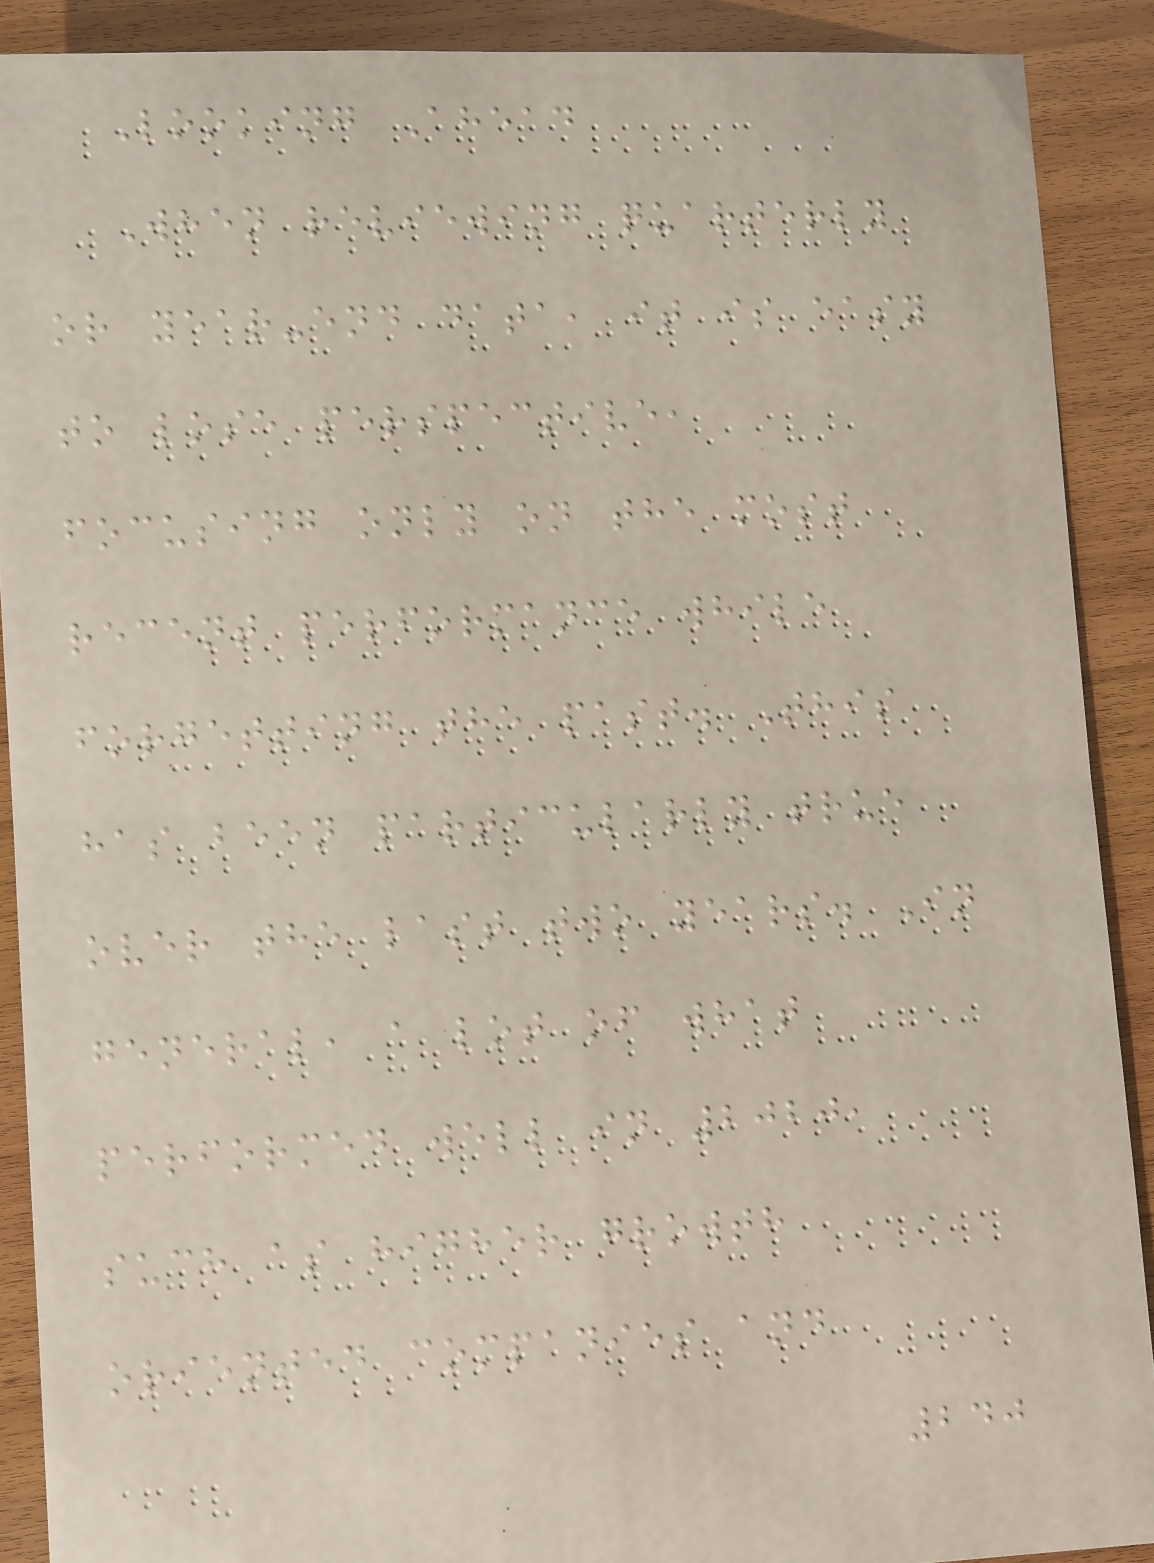Looking Ahead
When reviewing quarterly
or year-end data, it is easy
to lose perspective,
focusing only on the most
recent performance while
forgetting the past. This
has been particularly true
over the last two years. In
general, a lot of what
performed well in 2020,
such as higher growth
oriented companies and
240
